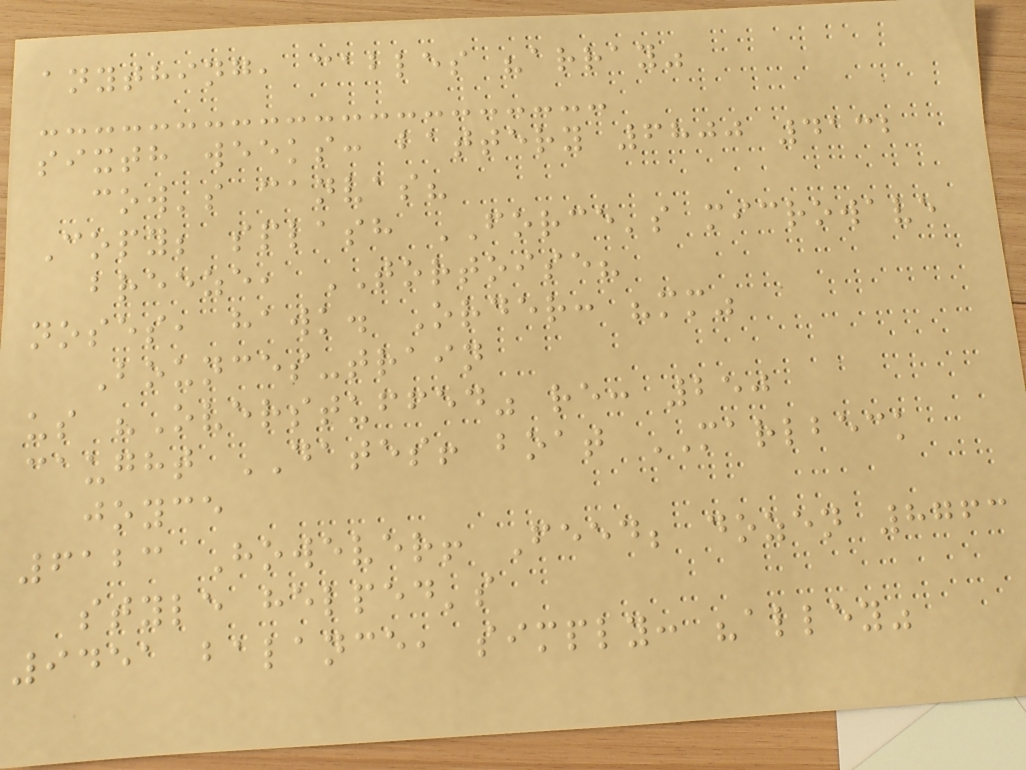anything, cables "array"
sixth weeks: battery 6800 4132
cow's canvas?
Copy; splash FORCE's microwave
breeze, TORTOISE?
noses, hawk. Order: "mm"
Bounces-train
us "Overstuffed" re: 250
caught DATES! boat MARLBECK
joyce
6123 However! Feed; dozen 8763
style helped's
9451 balance, simply: "alley"
